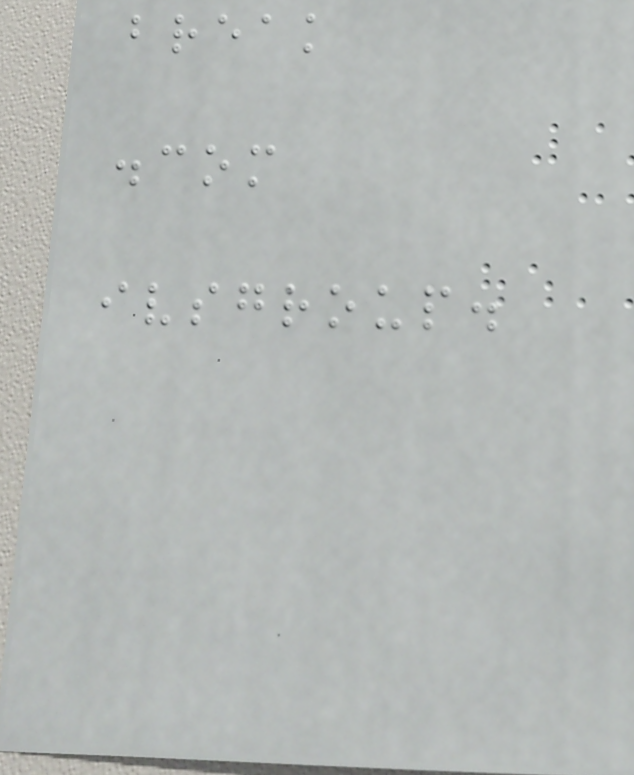break
.com
ivsgroup.
